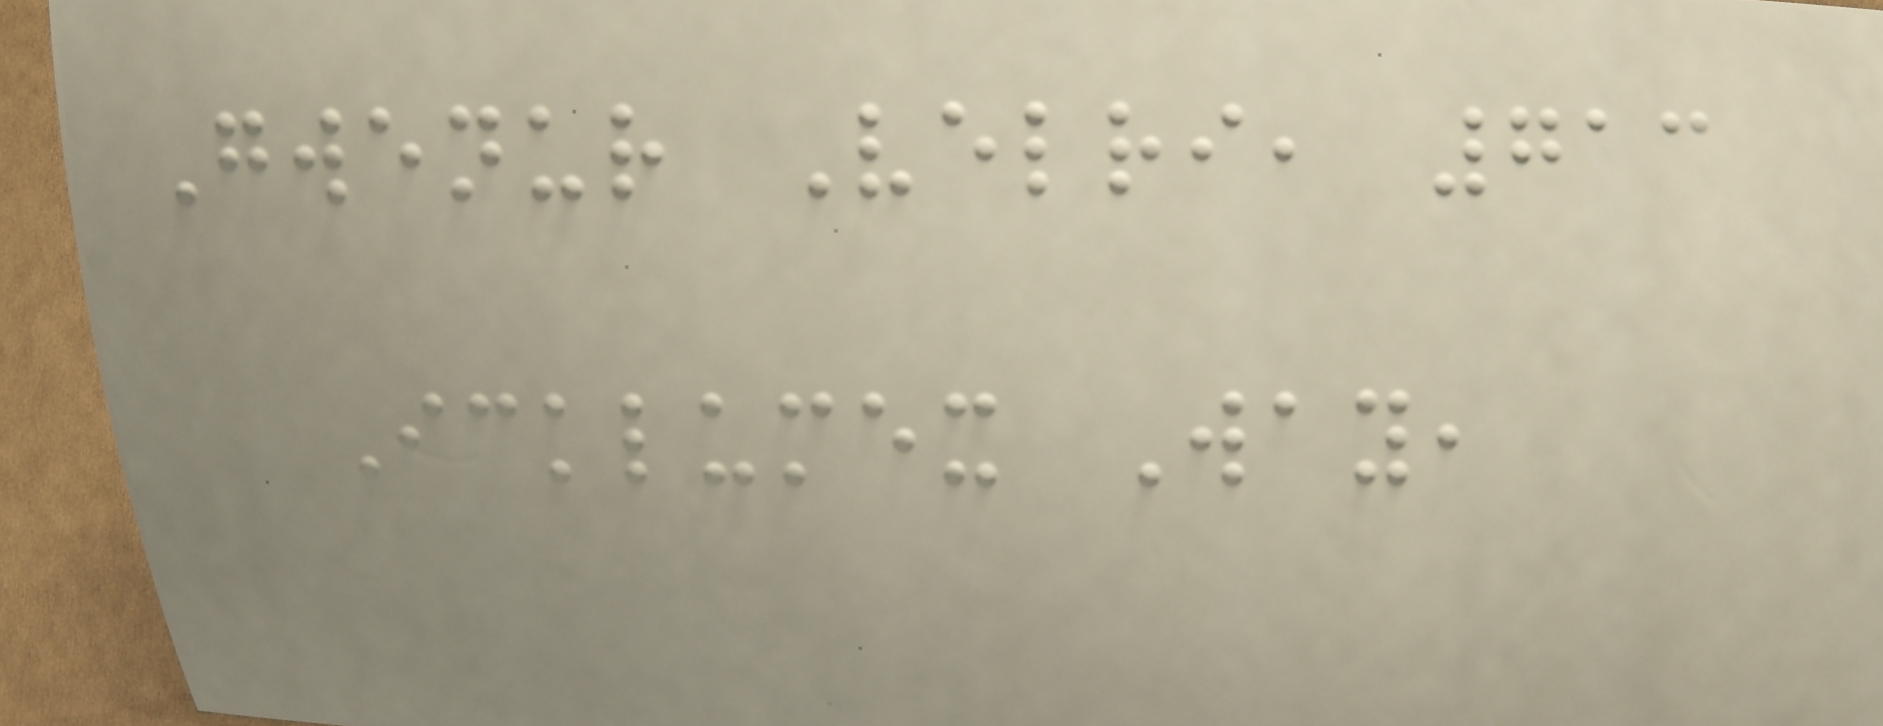Gwenur Velri, 713
Icklumex Way,
